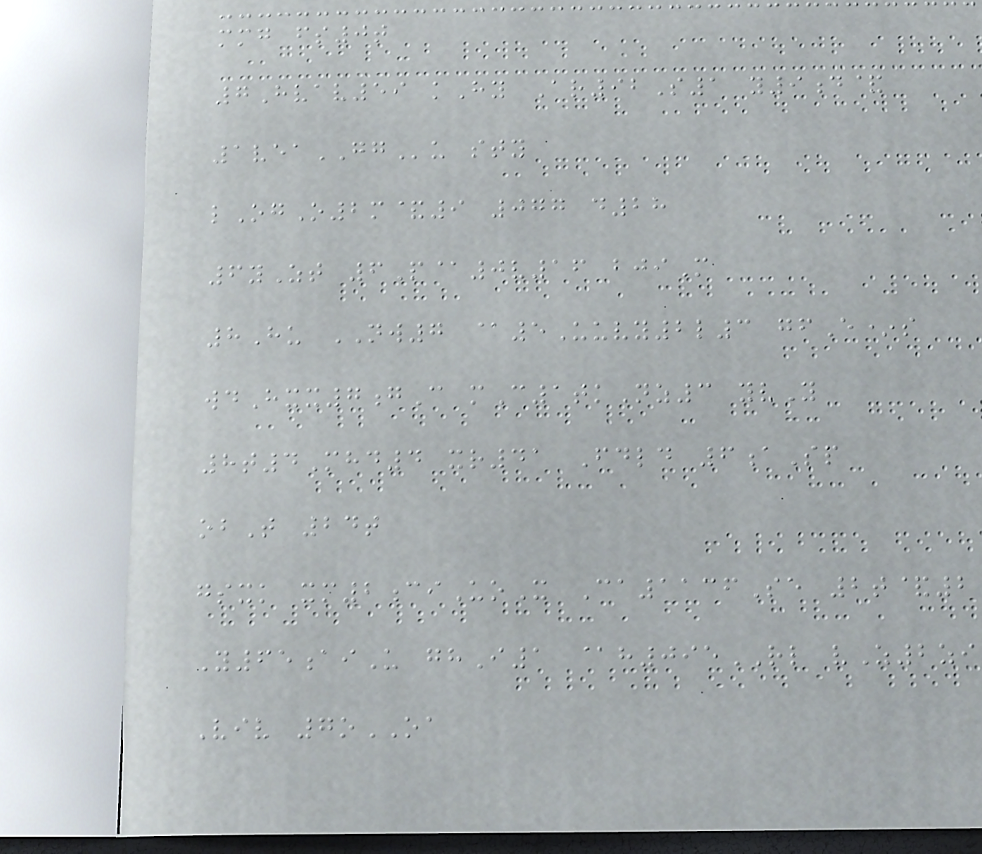mmg fs0t
7Hvav59 kHy Ar92S1 y9d&
1veaGGu sty
lOgO2m&9 077 d28
6yZt 6P@0v16 bjiM
8Hu NW7 @5Uuvy2l3 gfE*s
wdHxx7gC mC1tkNz3 yvY
8t4Mhd4 xr41 Fdld 6aSp
obT 24t
gsxk xm2ciUoX Ca1136Se 2t&2
Y65aiU ghI1 @h095RL vZ2zi
Viv 7oOA
